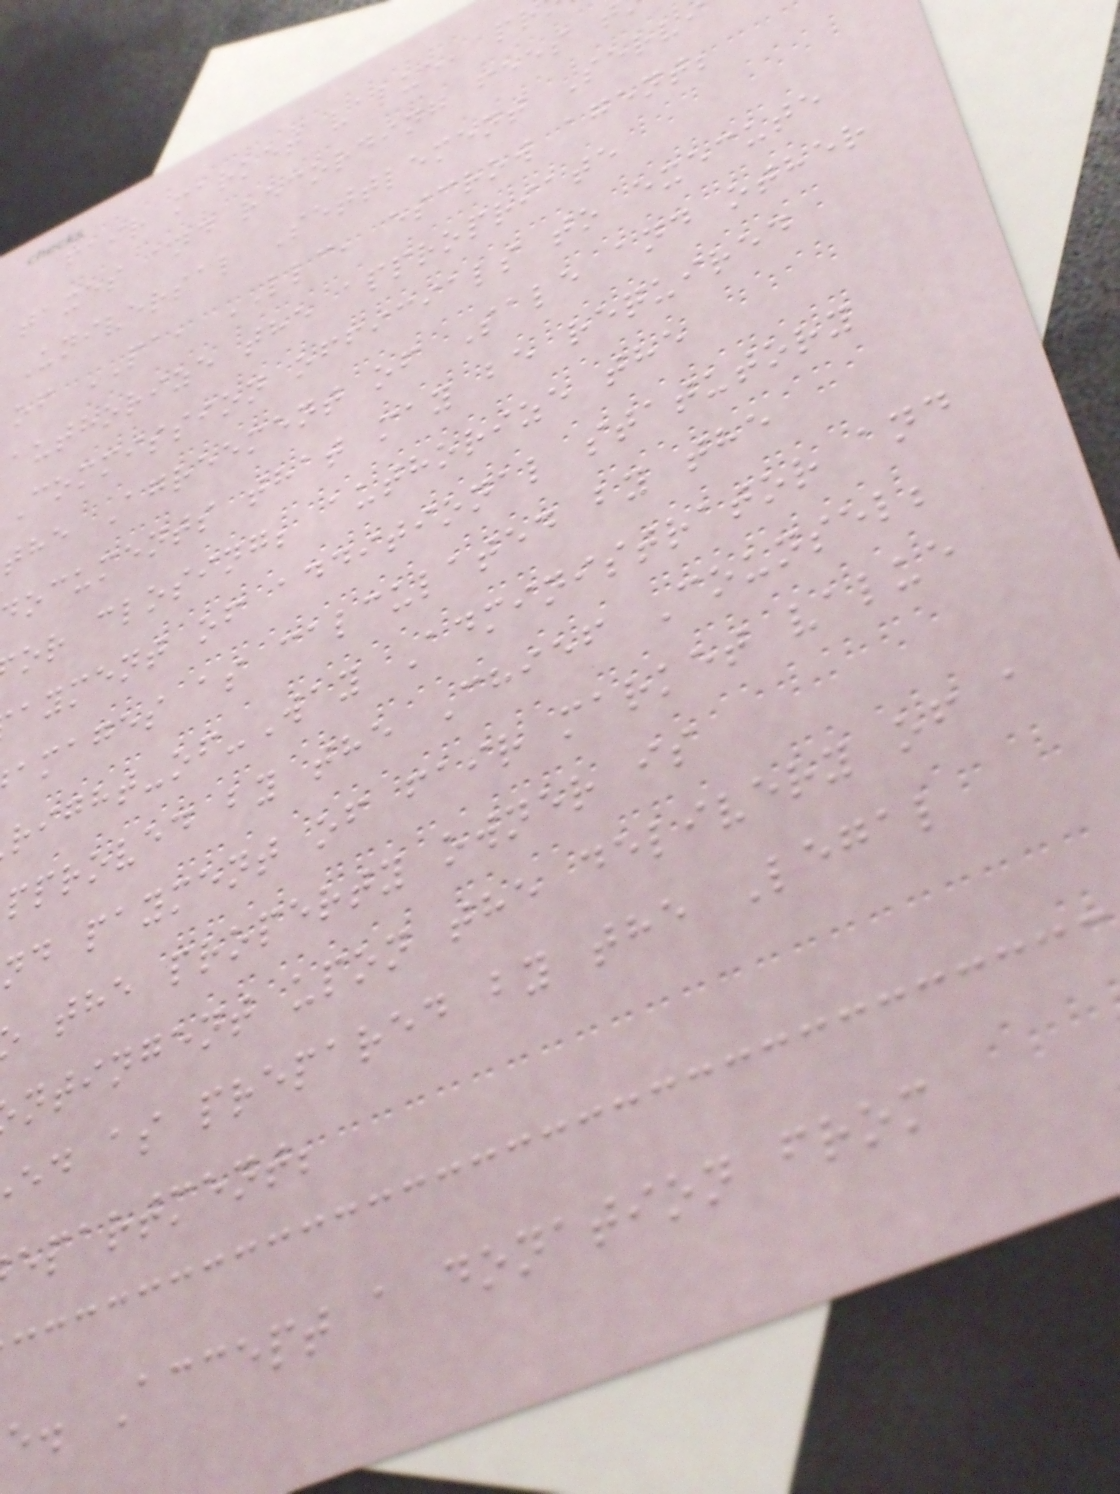fair market value, pr
taxes and recording fees t
Universal Settlement Serv
of PA, LLC, escrow agent;
authorize the appropriate
Commission officials to execute
the Agreement of Sale and other
ocuments that may be required
or closing; authorize the
ayment of additional statutory
amages as calculated by the
ight-of-Way Administrator and
pproved by the Chief Counsel;
nd payment of fair market value
the property owner is
ntingent upon the delivery of a
ed as prepared by the Legal
epartment;
e. Accept a donation from
